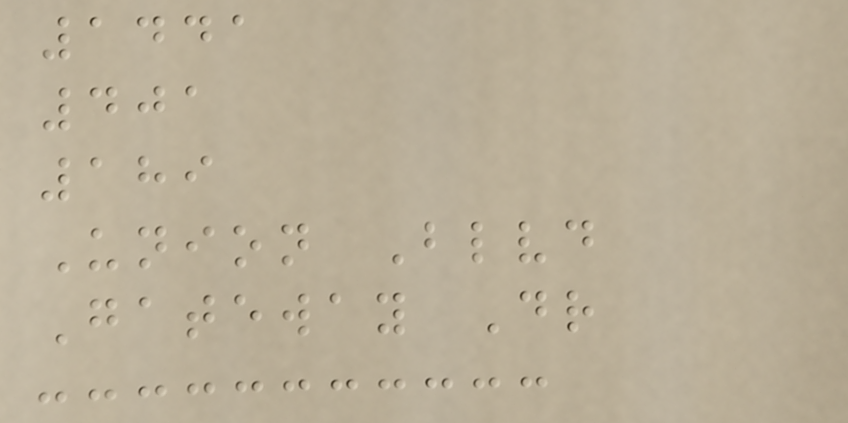1441
401
189
Union Blvd
Gateway Dr
